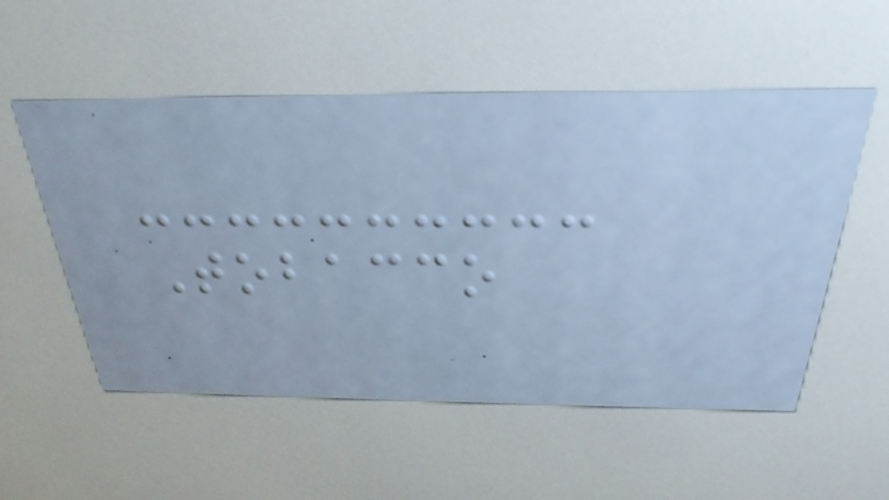Tobacco
